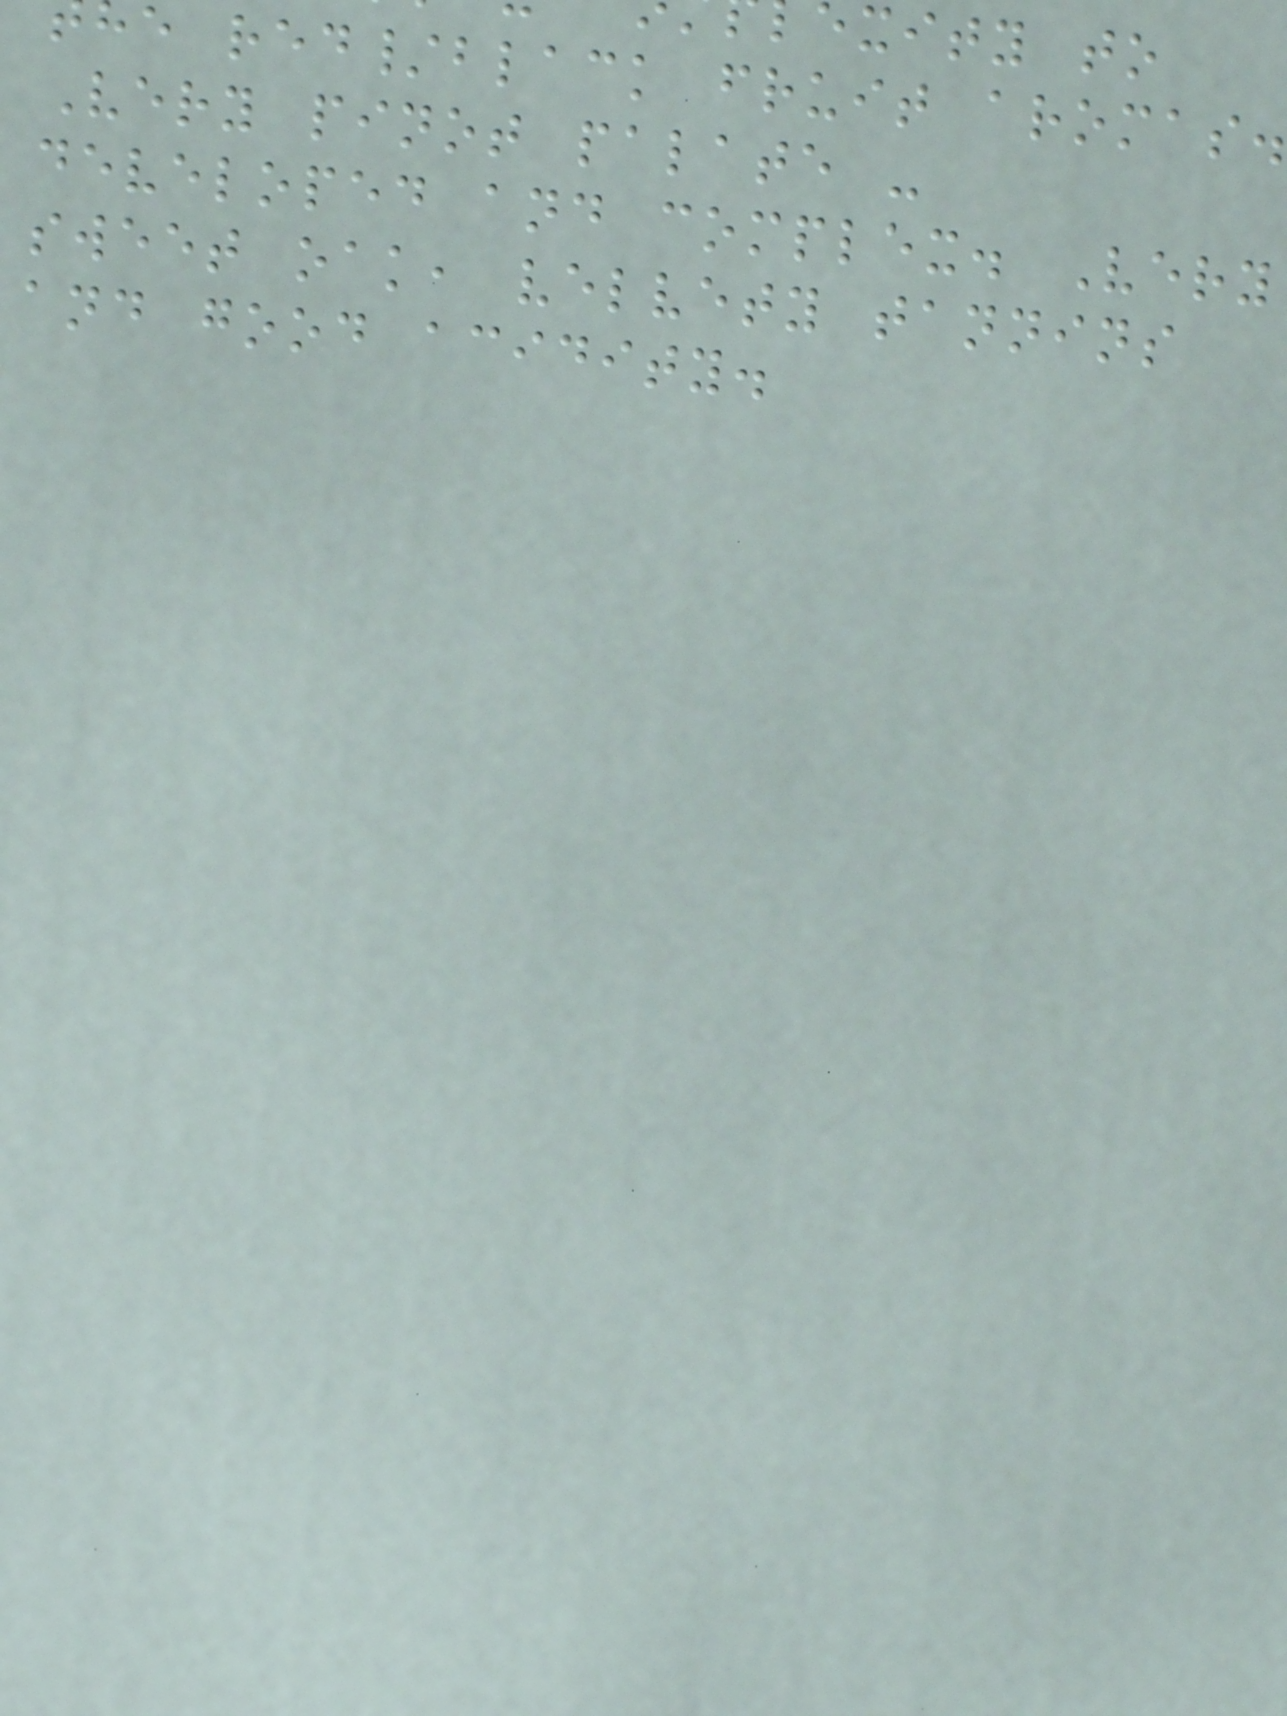xity to
e red/black fruit aromas.
Very pinot palate -
developed and complex. Very
sweet oak, velvety tannins
and good acidity.
